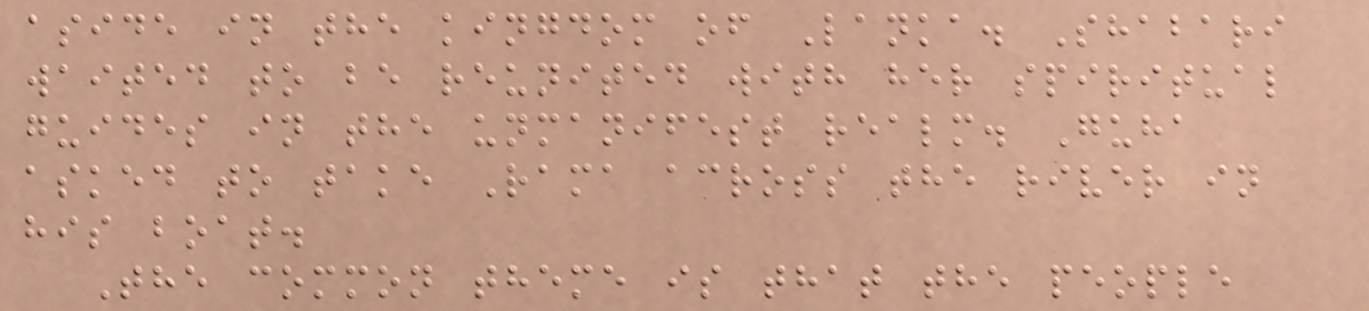aside in the kingdom of Lanka. Shabari
waited to be reunited with her spiritual
guides in the unmanifest realm. Guha
asked to take Rama across the river in
his boat.
The common theme is that the people
